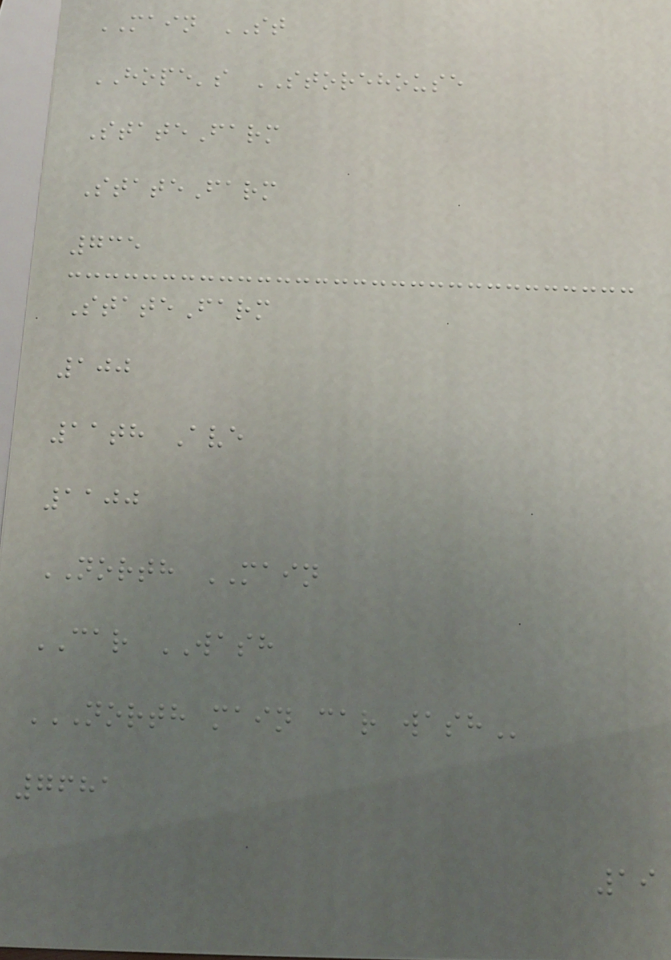MAIN ST
HOPE's STOREHOUSE
StateFarm
StateFarm
735
StateFarm
100
11th Ave
1100
NORTH MAIN
CAR WASH
NORTH MAIN CAR WASH
7681
19
